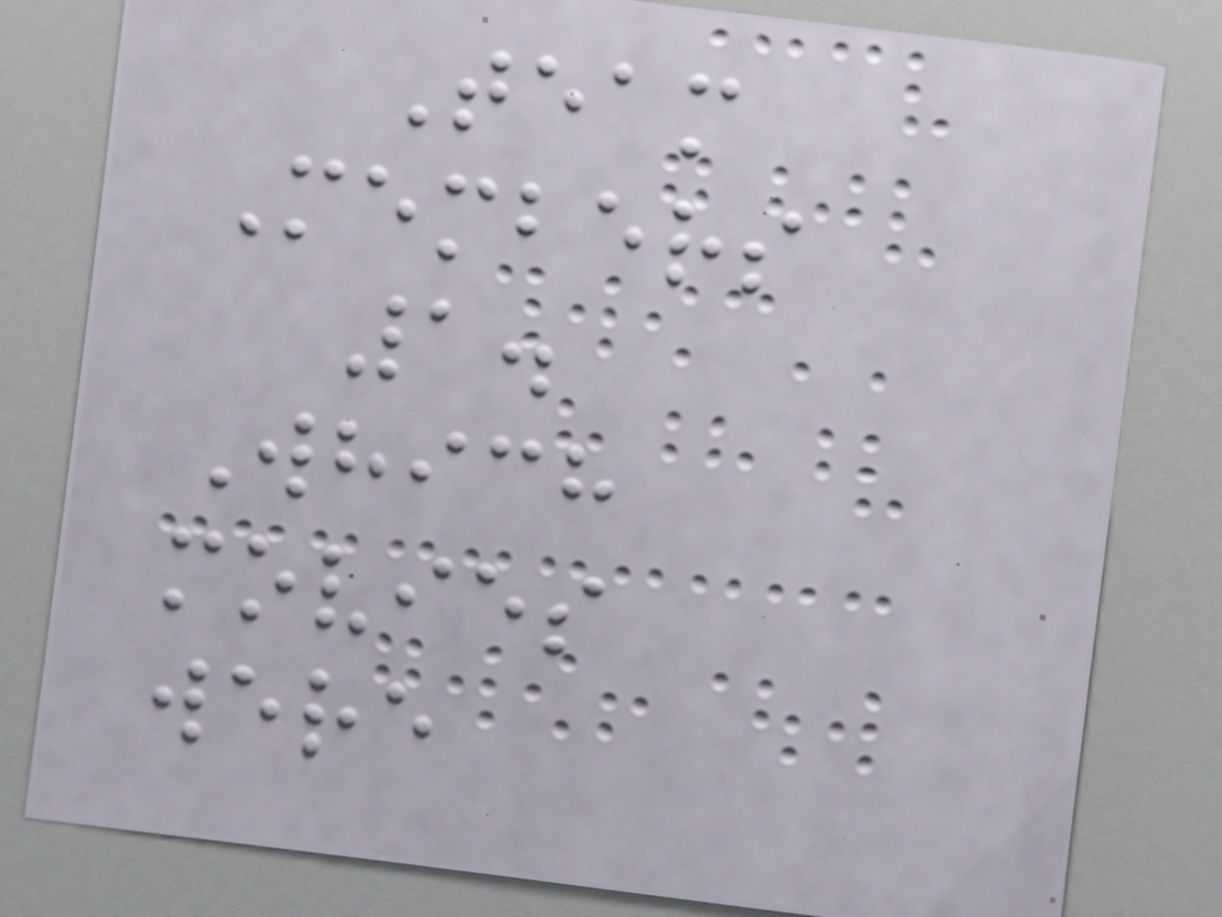Team
Members
1.
Which
movies
were
